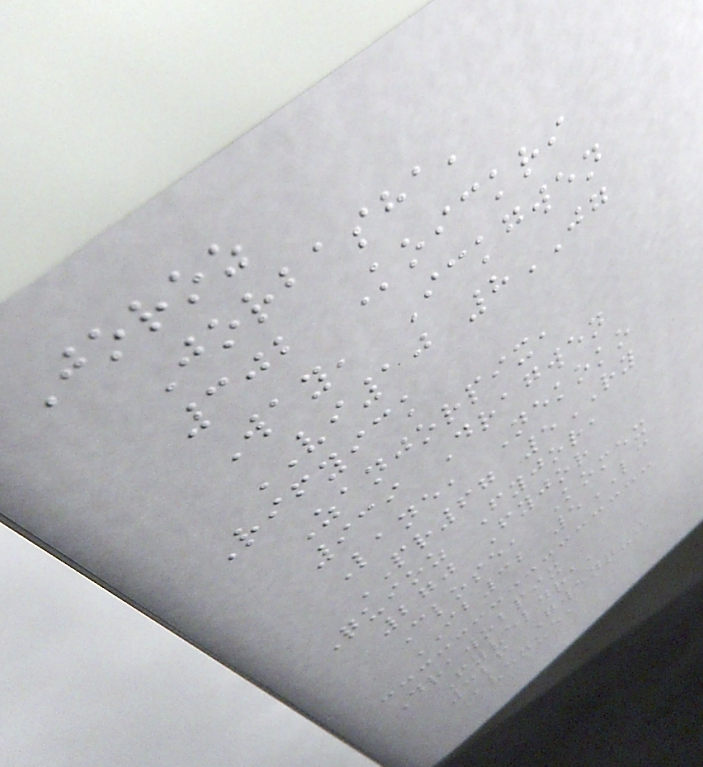Joroz
Jorbasha,
302 Koickri
Way, Ickgwen
VI10 8JG
Rifyick
Zanjorpix,
939 Dragwen
Lane, Nekoko
PR67 5RY
Quioz Fyjor,
270 Fyjor
Close, Komex
IB32 5LC
Drawobpix
Fyveldra,
326 Gwenqui
Avenue,
